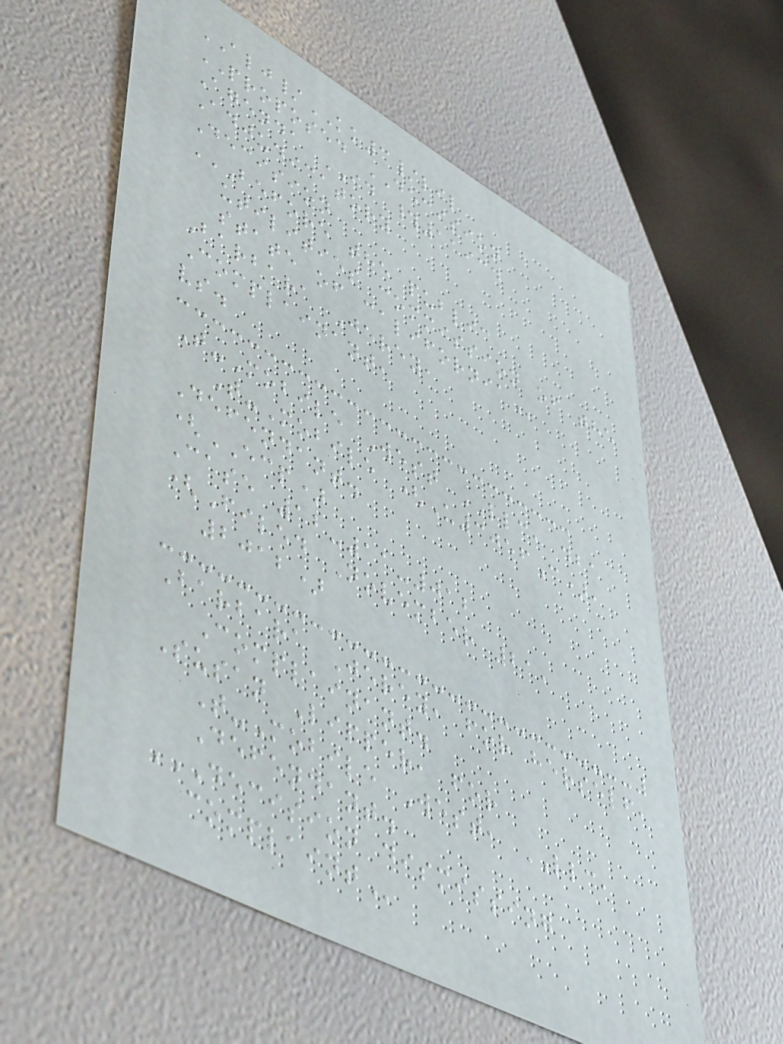ALJ/KK3/lil
PROPOSED DECISION
Agenda ID #11934
Adjudicatory
Decision
BEFORE THE PUBLIC
UTILITIES COMMISSION OF THE
STATE OF CALIFORNIA
Barbara Jerey,
Complainant,
vs.
T-Mobile West LLC, dba
T-Mobile (U3056C),
Defendant.
(ECP)
Case 12-11-012
(Filed November 21,
2012)
Barbara Jerey, for herself,
Complainant.
Susan Lipper, for
T-Mobile West, LLC,
Defendant.
DECISION DISMISSING
COMPLAINT
